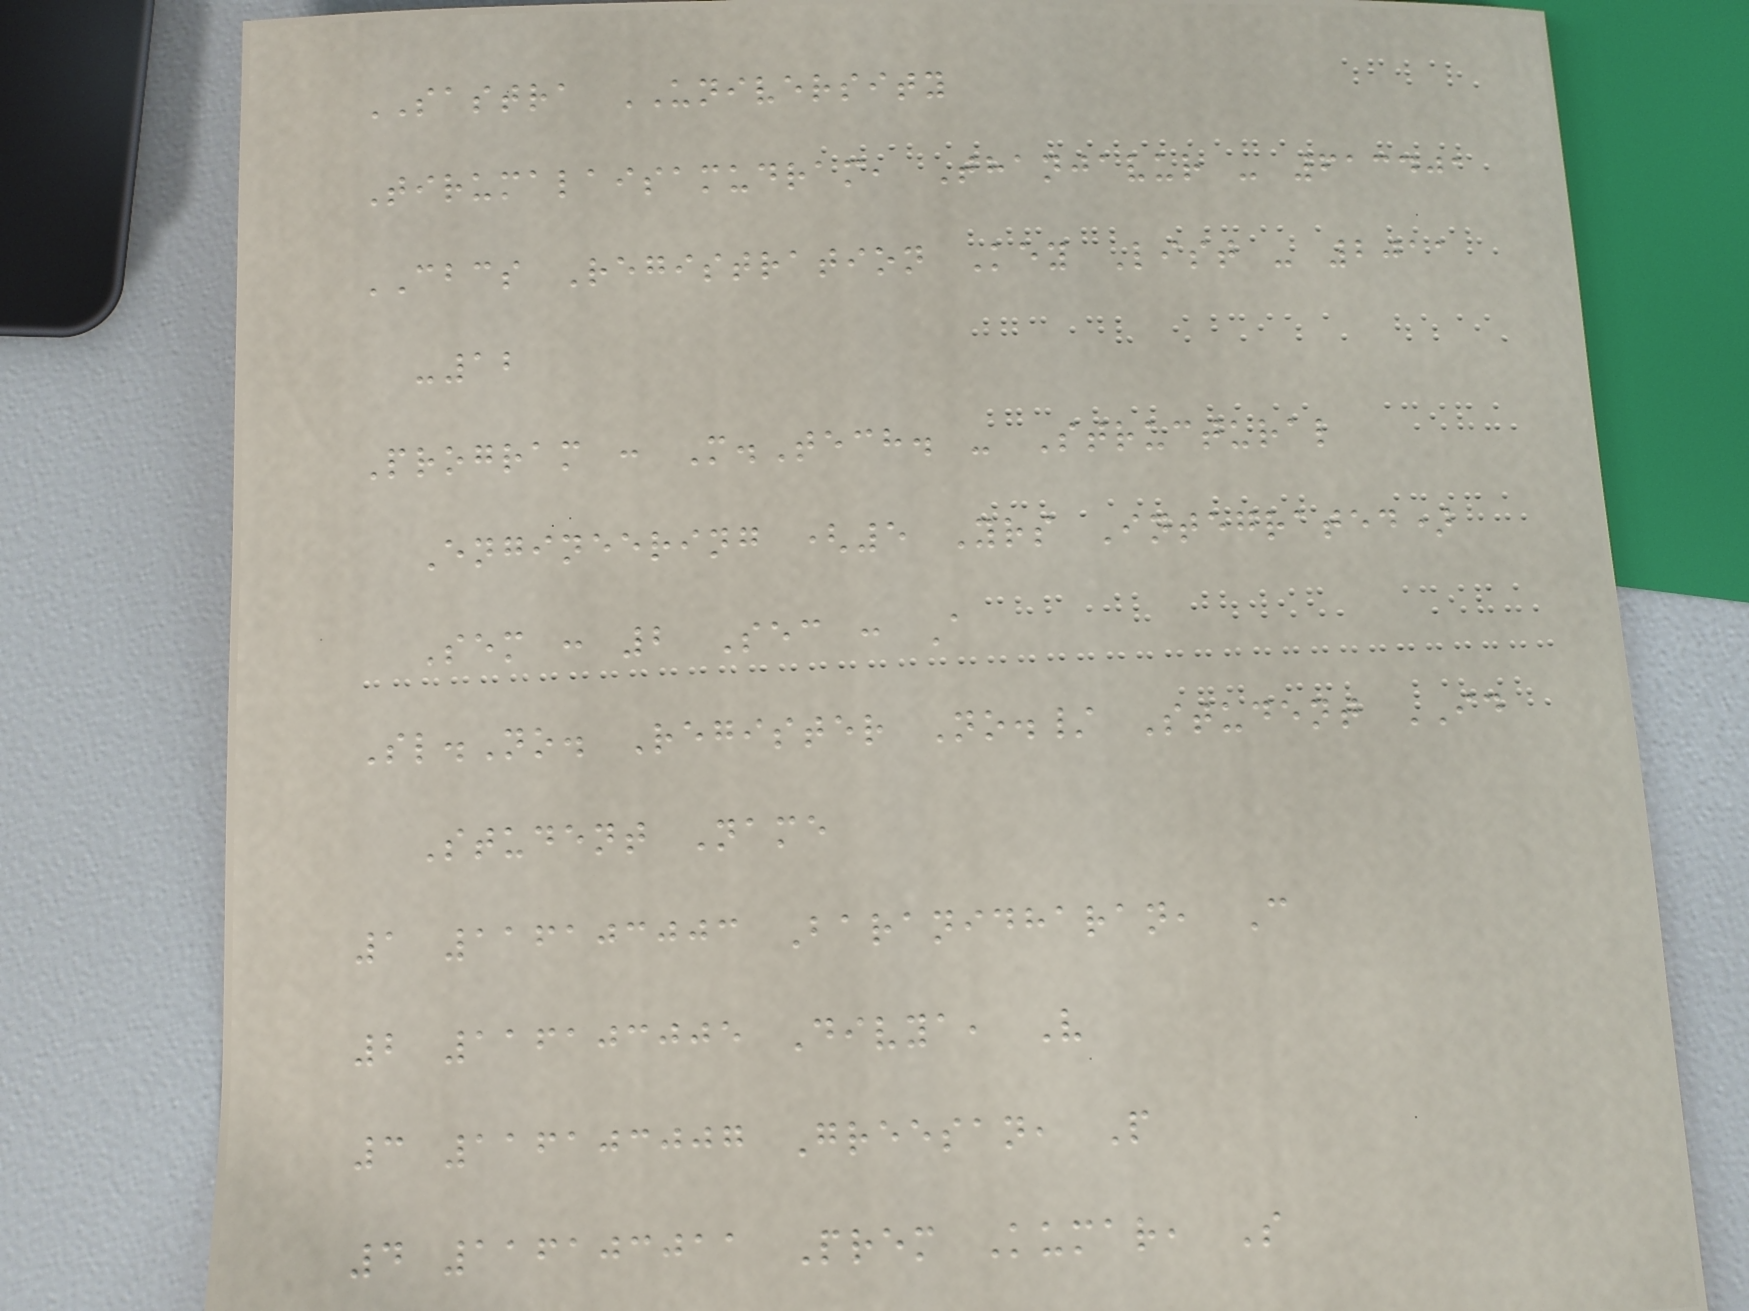SASTRA UNIVERSITY
Tirumalaisamudram, Thanjavur - 613401
CBCS Registration Key List - 2011
-12
Program : M.Tech. - Structural
Engineering (5 Yrs Integrated)
Sem : 2 Sec : A
Sl.No. Register No./ Student ID
Student Name
1 116103003 Baranidharan, C
2 116103005 Divya, V
3 116103007 Greesan, P
4 116103011 Prem Kumar, S
